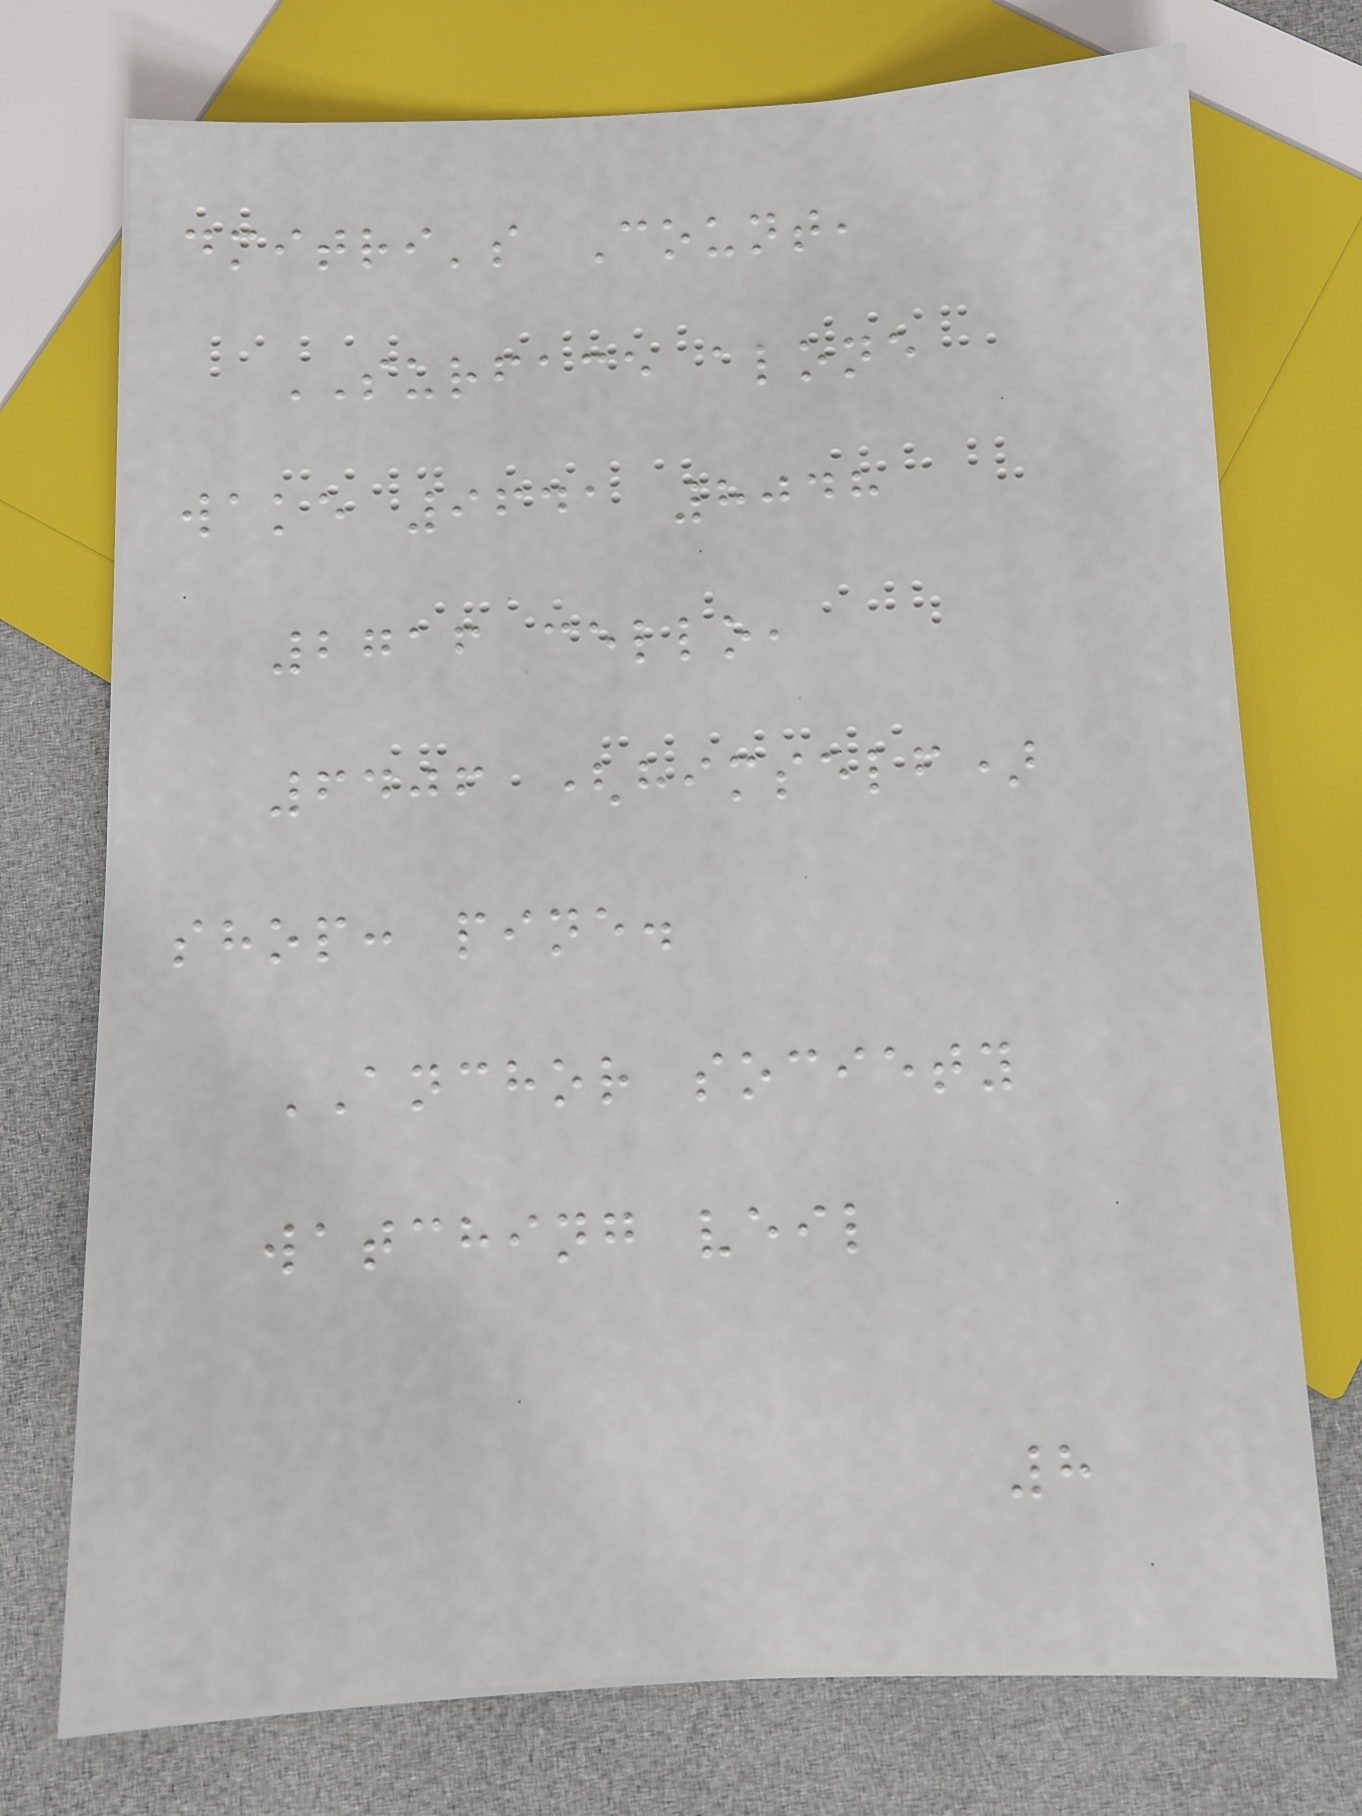dmitri's Count,
SURFACE alone
wake 9641 8048
2716 cello,
6406 (himself)
shop: pine.
ANCHOR society
watching veil
8
